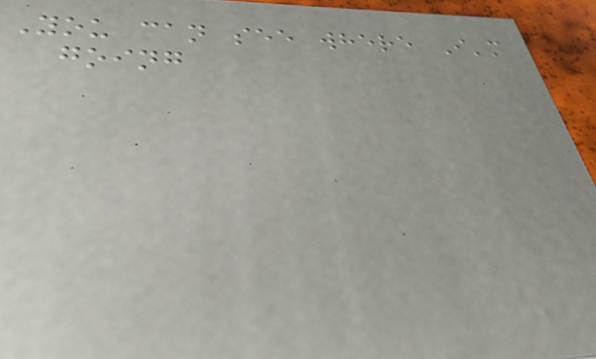You can see where I'm
going
